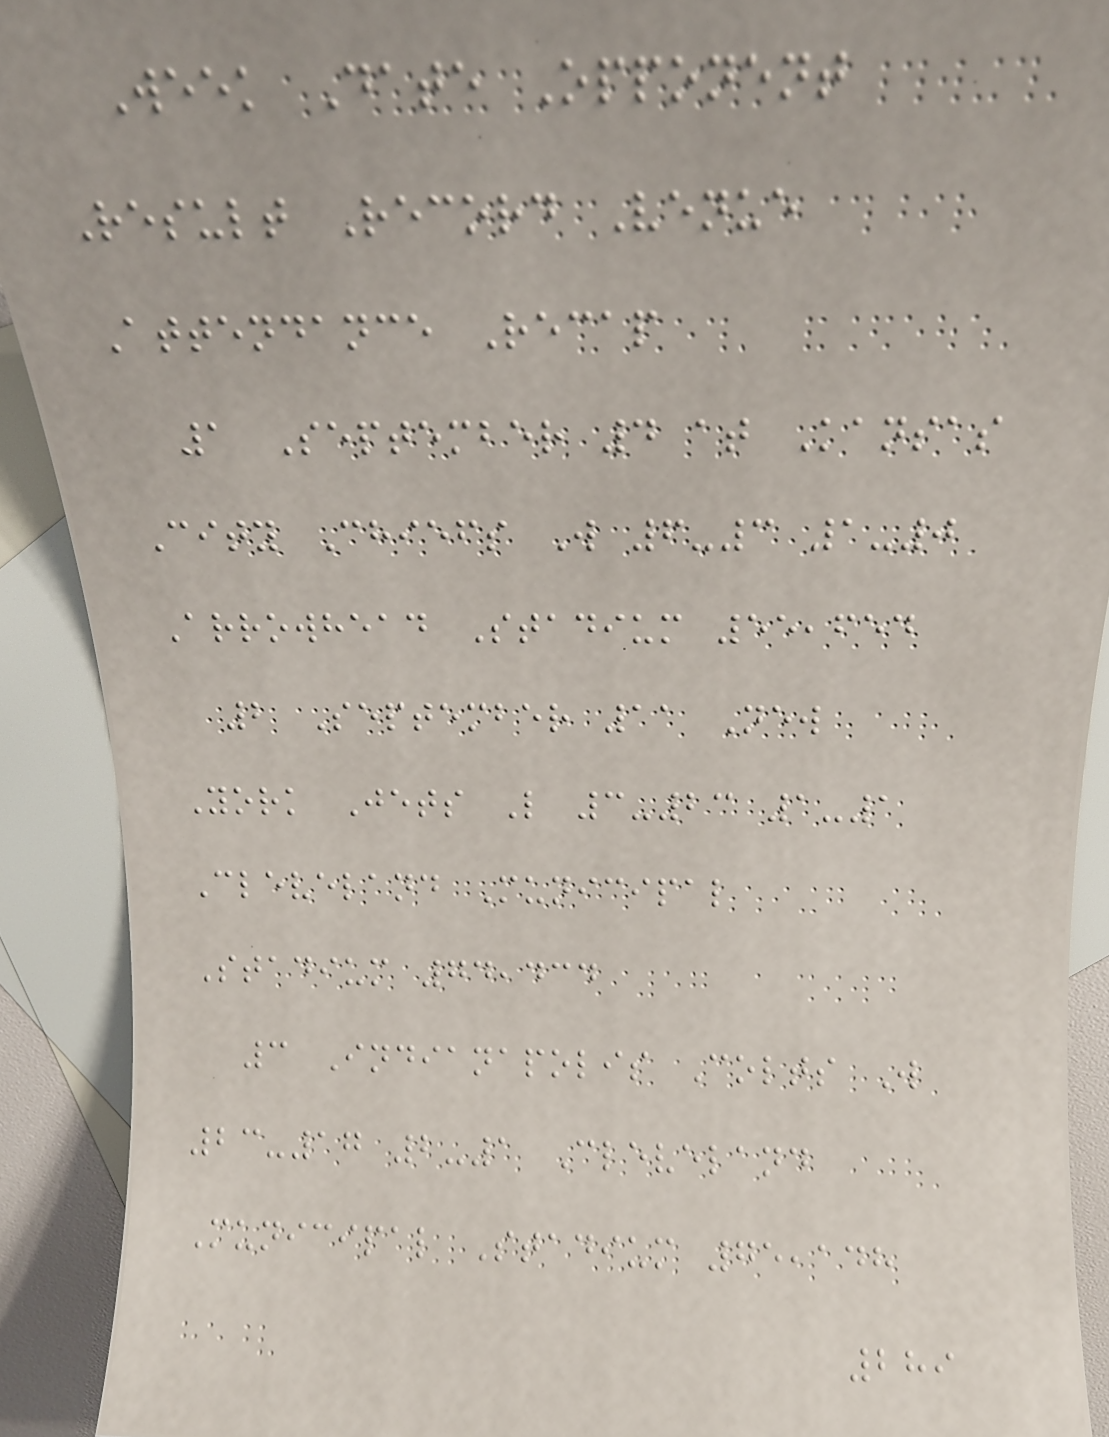Week Date Opponent
Result Record Venue
Attendance Recap
1 September 4 at Kansas
City Chiefs W 6-3 1-0
Arrowhead Stadium 55,654
2 September 11 New
York Jets L 3-23 1-1
Cleveland Municipal
Stadium 74,434
3 Indianapolis Colts W
23-17 2-1 Cleveland
Municipal Stadium 75,148
289
